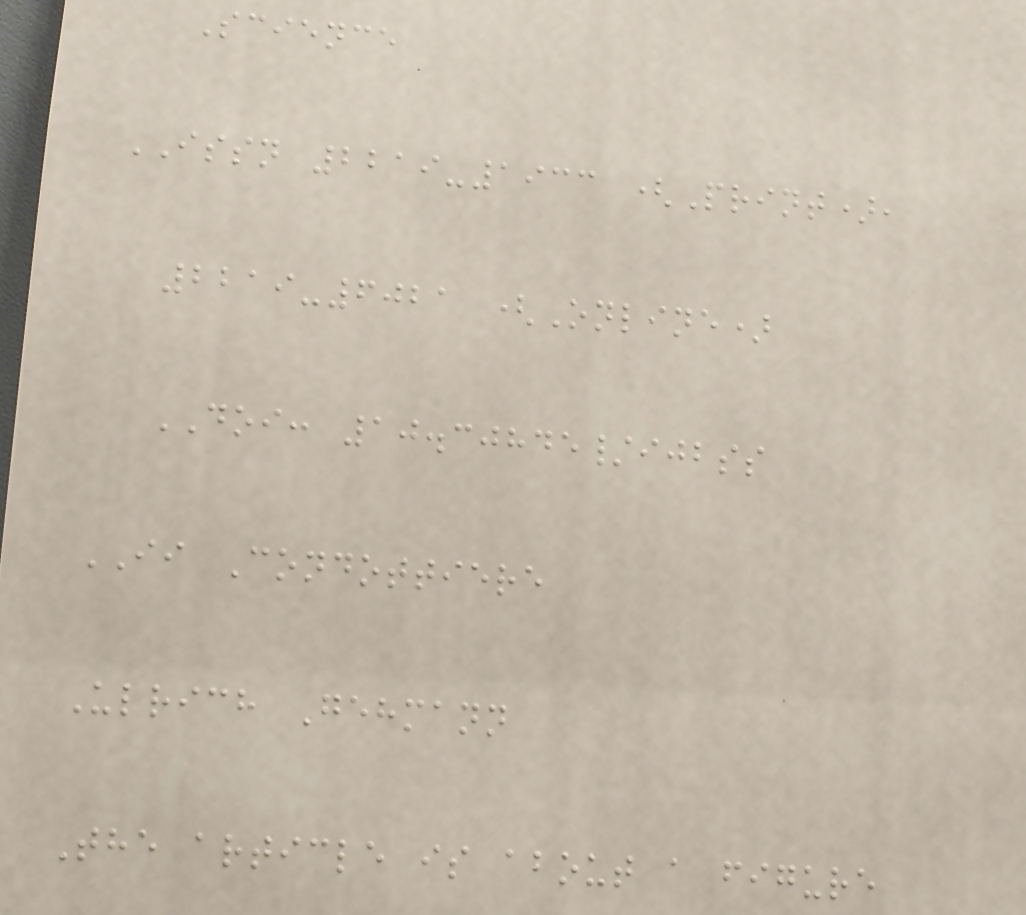Science
ISSN 2219-1933 (Print),
2219-6021 (Online)
DOI: 10.30845/ijbss
II Condottiere
Ulrich Gehmann
The article is about a figure
